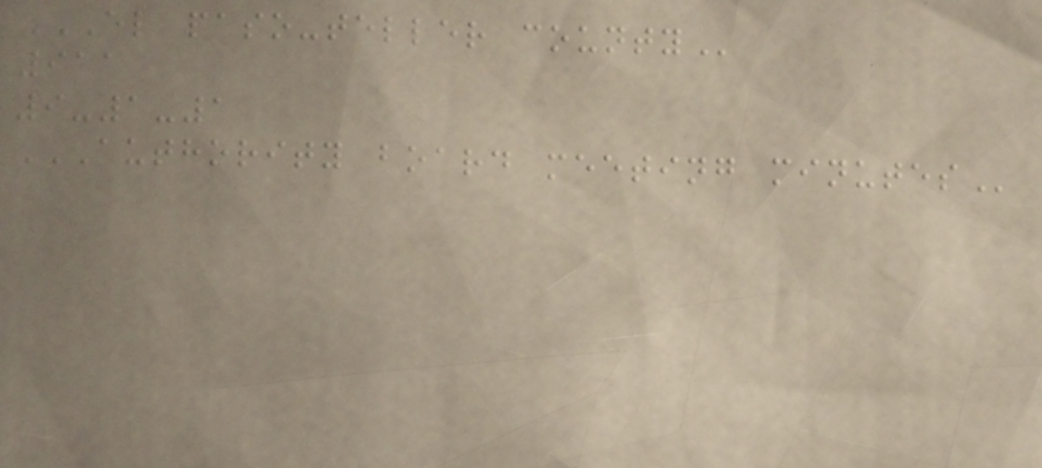EL PASO-TELLER COUNTY
911
9-1-1
AUTHORITY BOARD MEETING MINUTES
